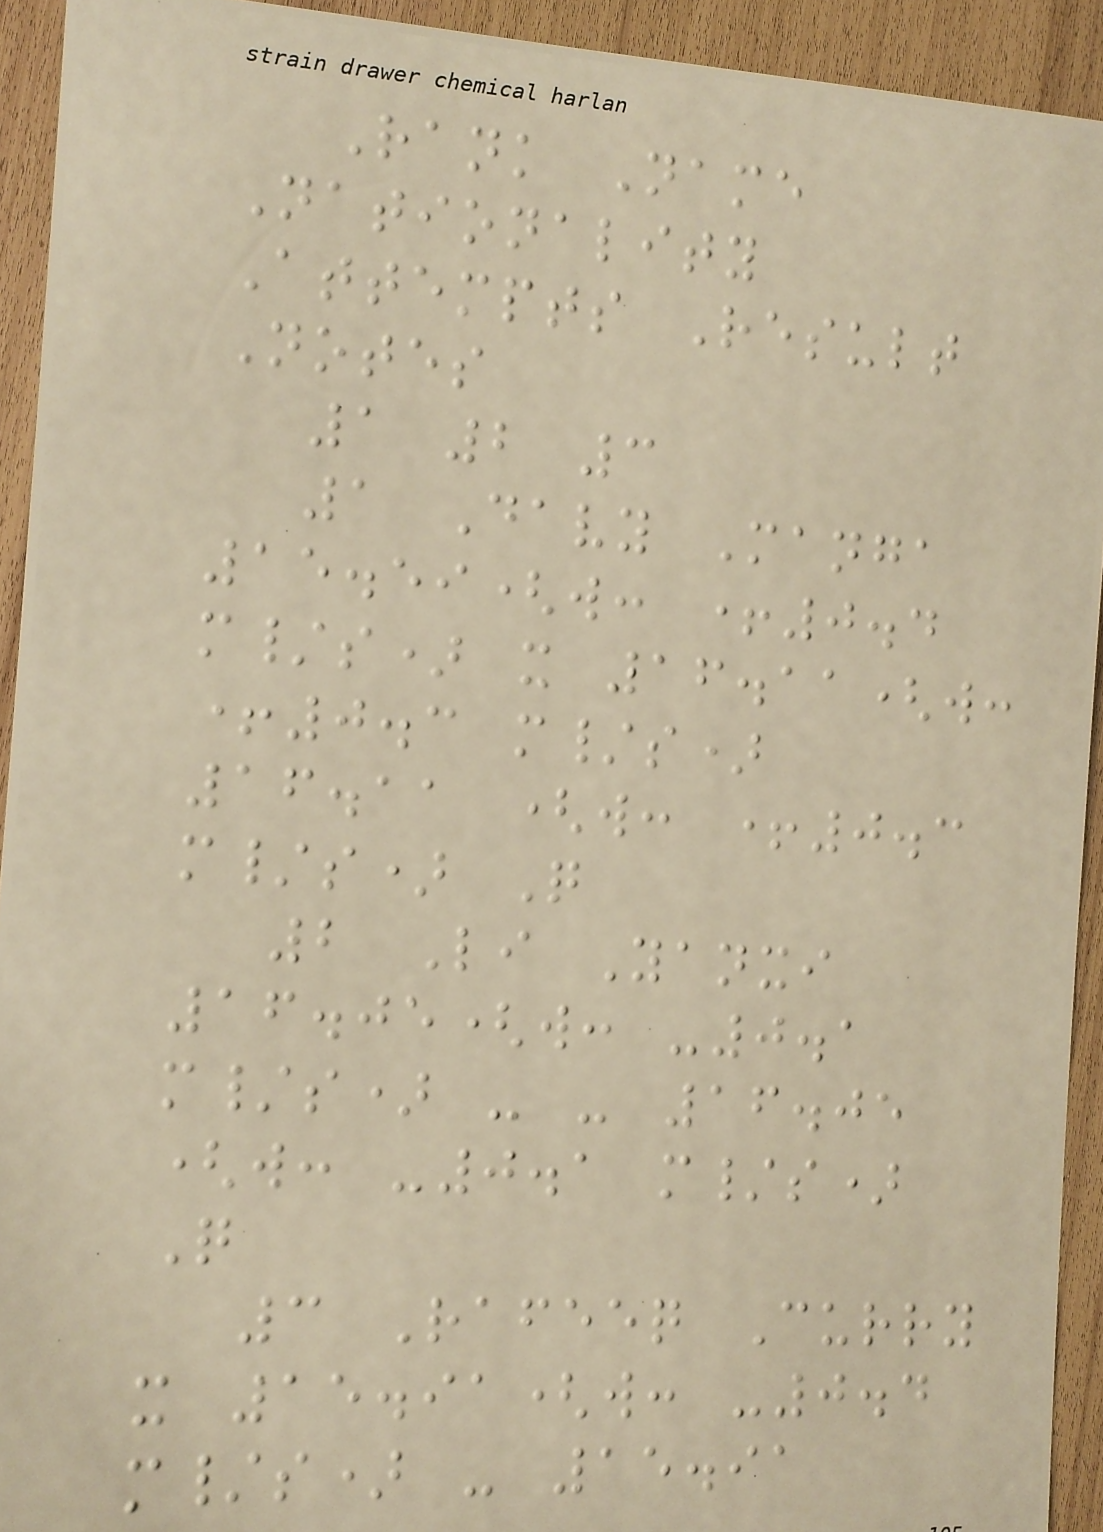Rank Name
Nationality
Attempts Result
Notes
1 2 3
1 Davy Manga
15.59(w: +0.4
m/s) x 16.11(w:
+0.3 m/s)
16.11 (w: +0.3
m/s) Q
2 Li Yanxi
16.05(w: -0.1
m/s) - - 16.05
(w: -0.1 m/s)
Q
3 Rafeeq Curry
x 15.91(w: -0.4
m/s) - 15.91
